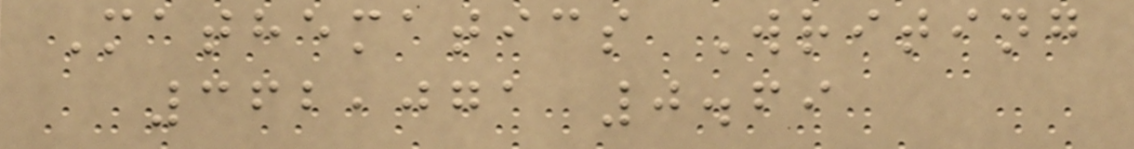Mathematics Writing
362,071 0.69
